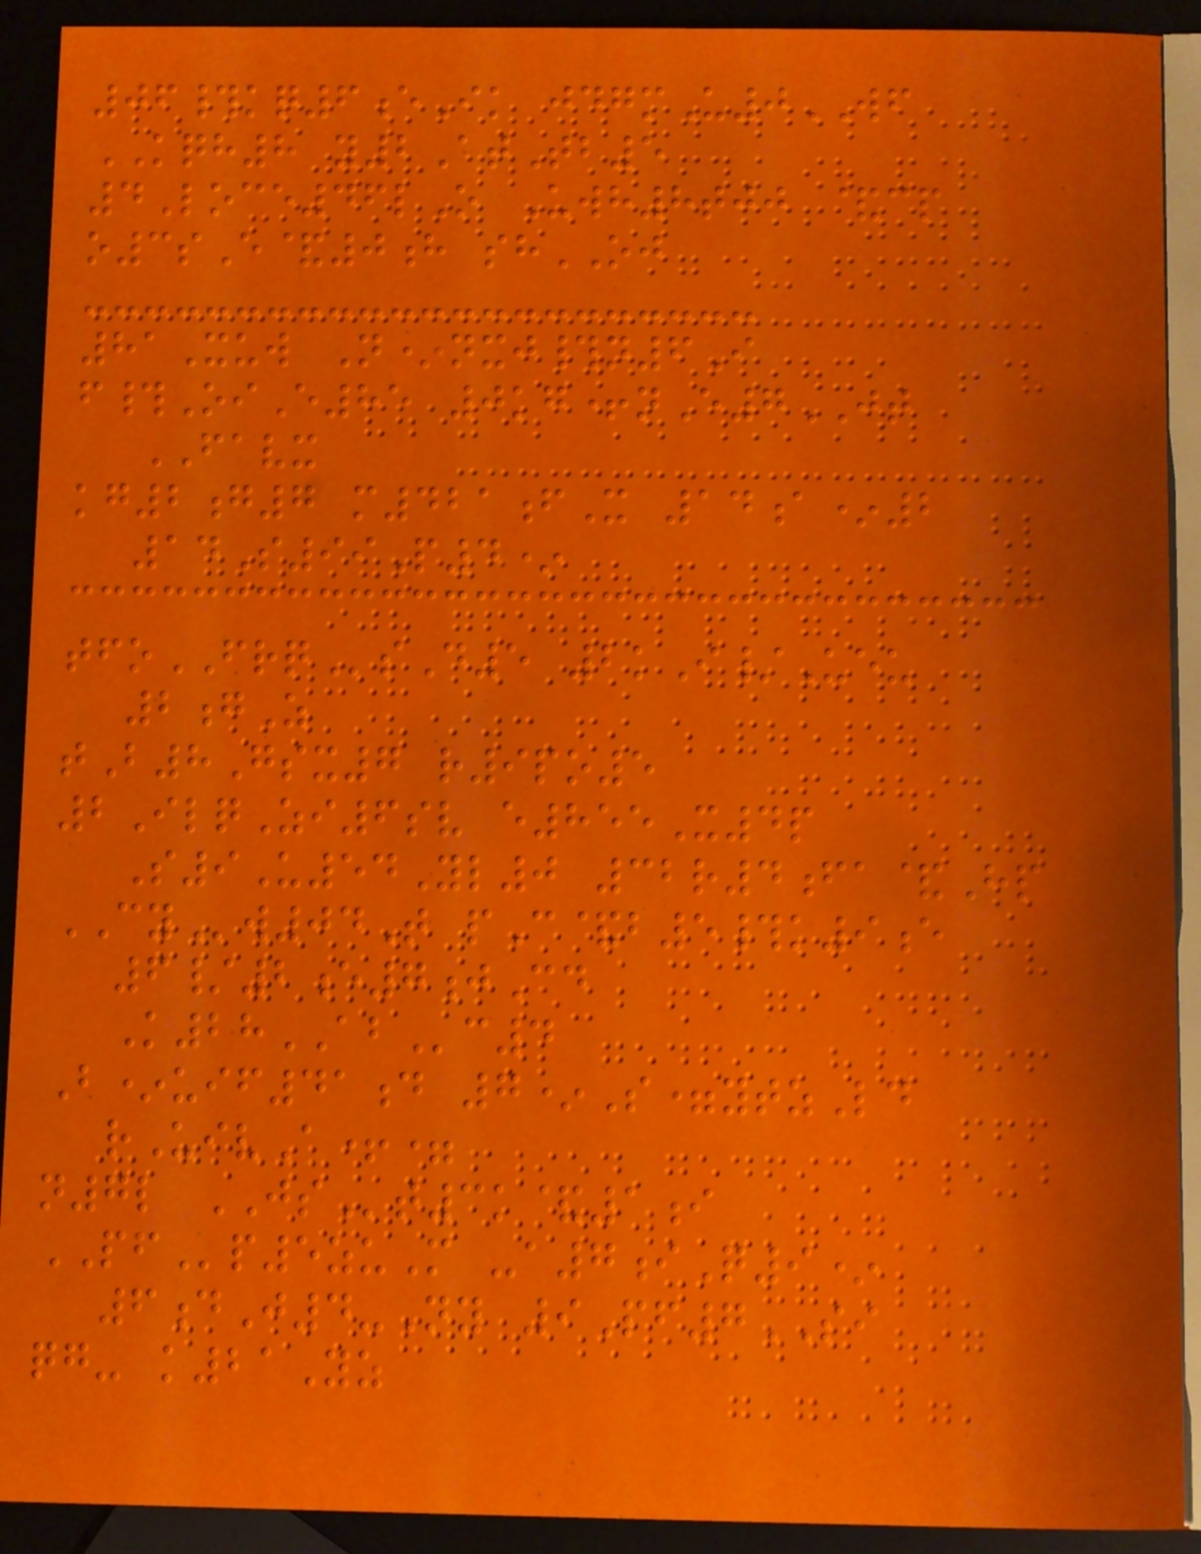06#kq6eIk jdgmU0WF
KQH8 y2AtTb5
4Loce46lO Uwh8tjj &cp
o3sE&0h shOJ
81Xuw N*nxj#n6I
f#OiE85 0kg+nE7JT
FAVX
kg2g7 m421fX 14a*2
14S99P4*
tfoFRQsD5 2kI/Ueu
2gZ
tB8Gsx7 r9po5
2IlqZi6sv e855X4p
S9U54Yl0 32r4fa&Hp
CYw04T pC&b5#k9e
6/2e7jCd
K28ABc4
B*uif41d 7*S=ytzLd
rUivA+=
n7l JSt3k&1i
PFp5zuM -a7iQ9*
6dJ4-Ny 9Pf7SI
qg- k21Yz
